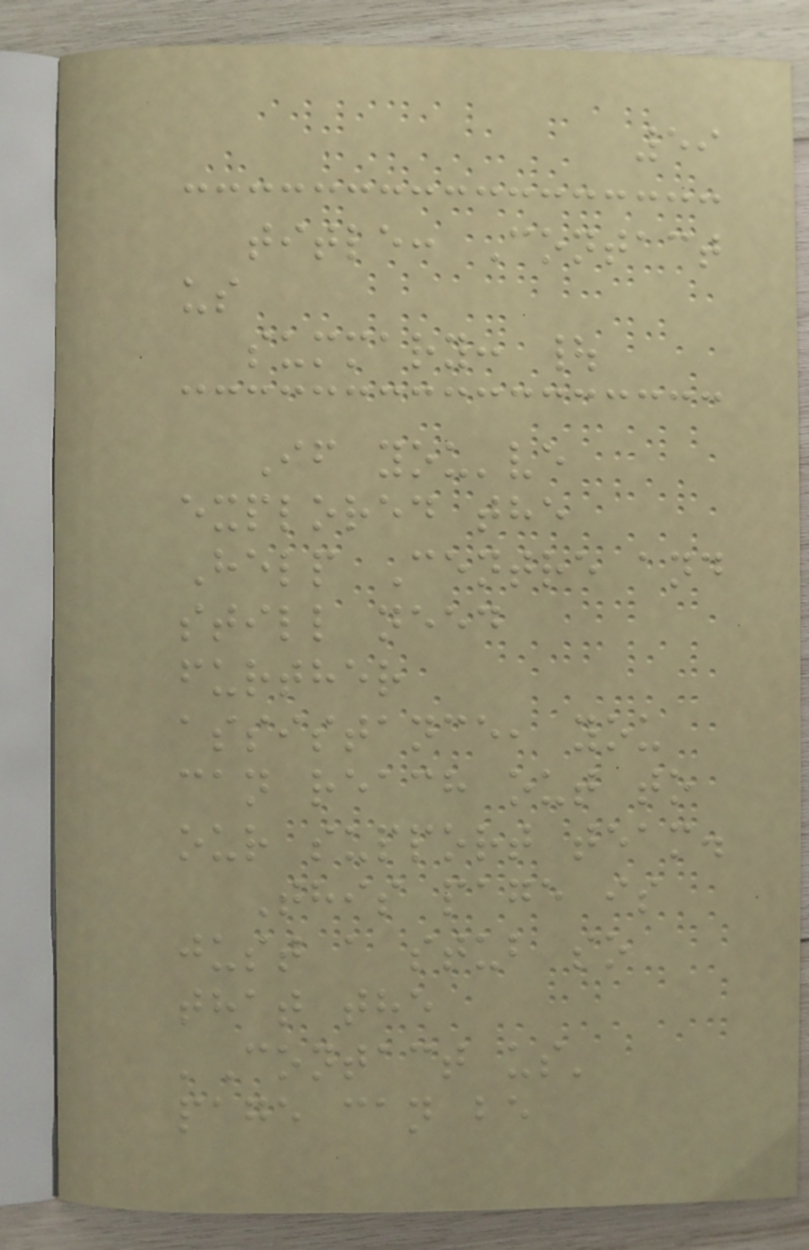59
title: Contact
us
summary: |
If you've
explored the
Help Centre and
still need
further
assistance, you
can reach out to
our support team.
This page is
just a stub so
that the
'Contact us'
page can be
